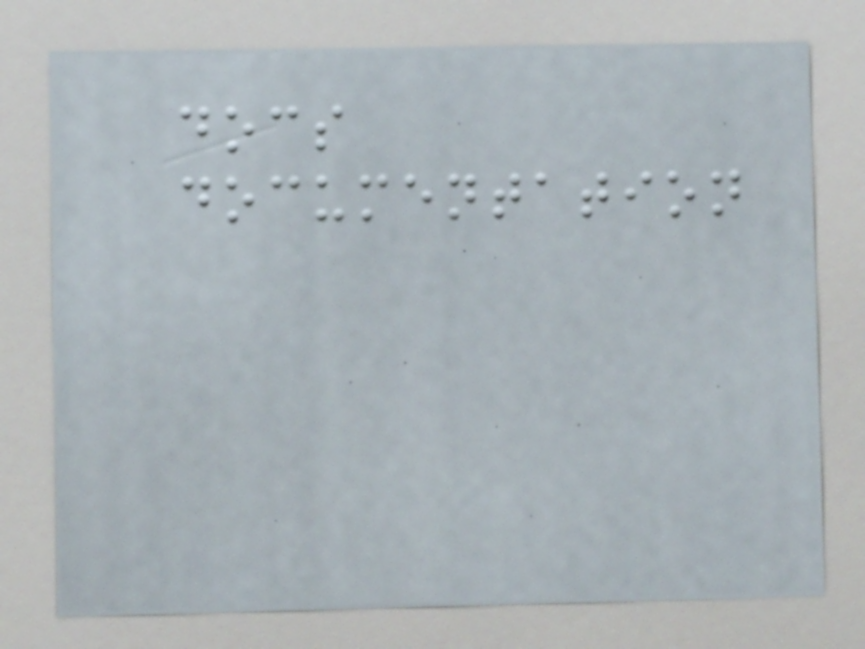docs
documentation
